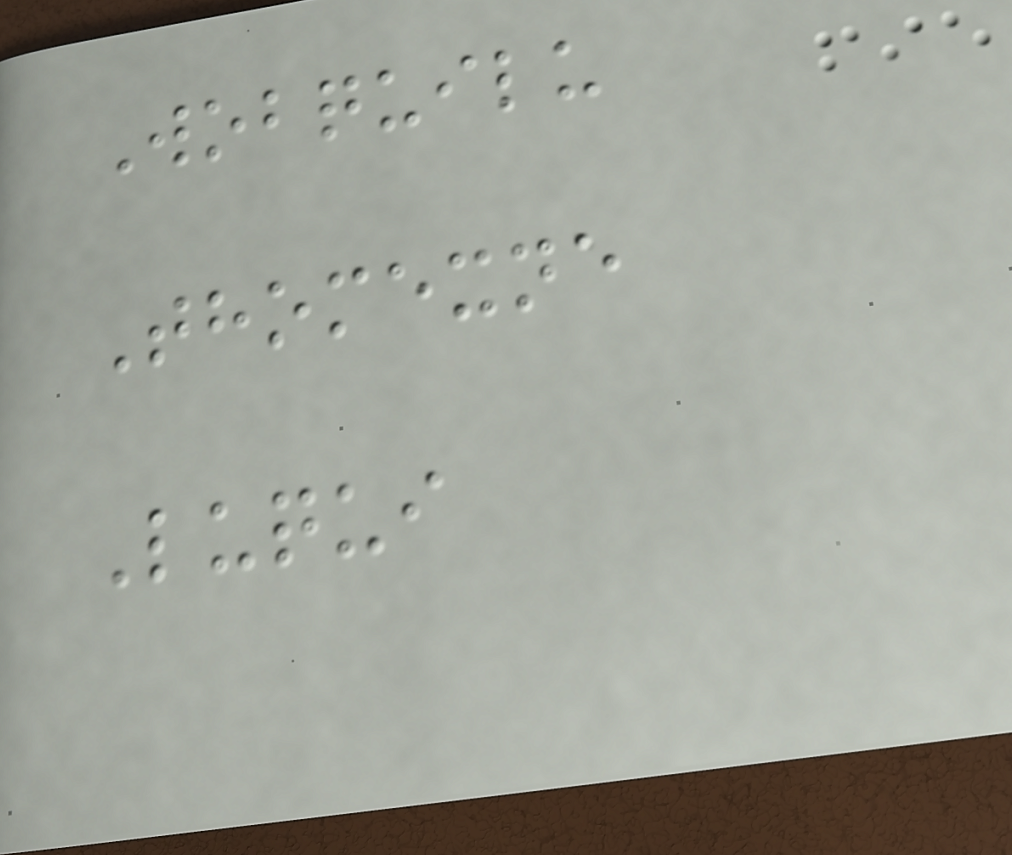Wobquilu
Thomexne
Luqui
